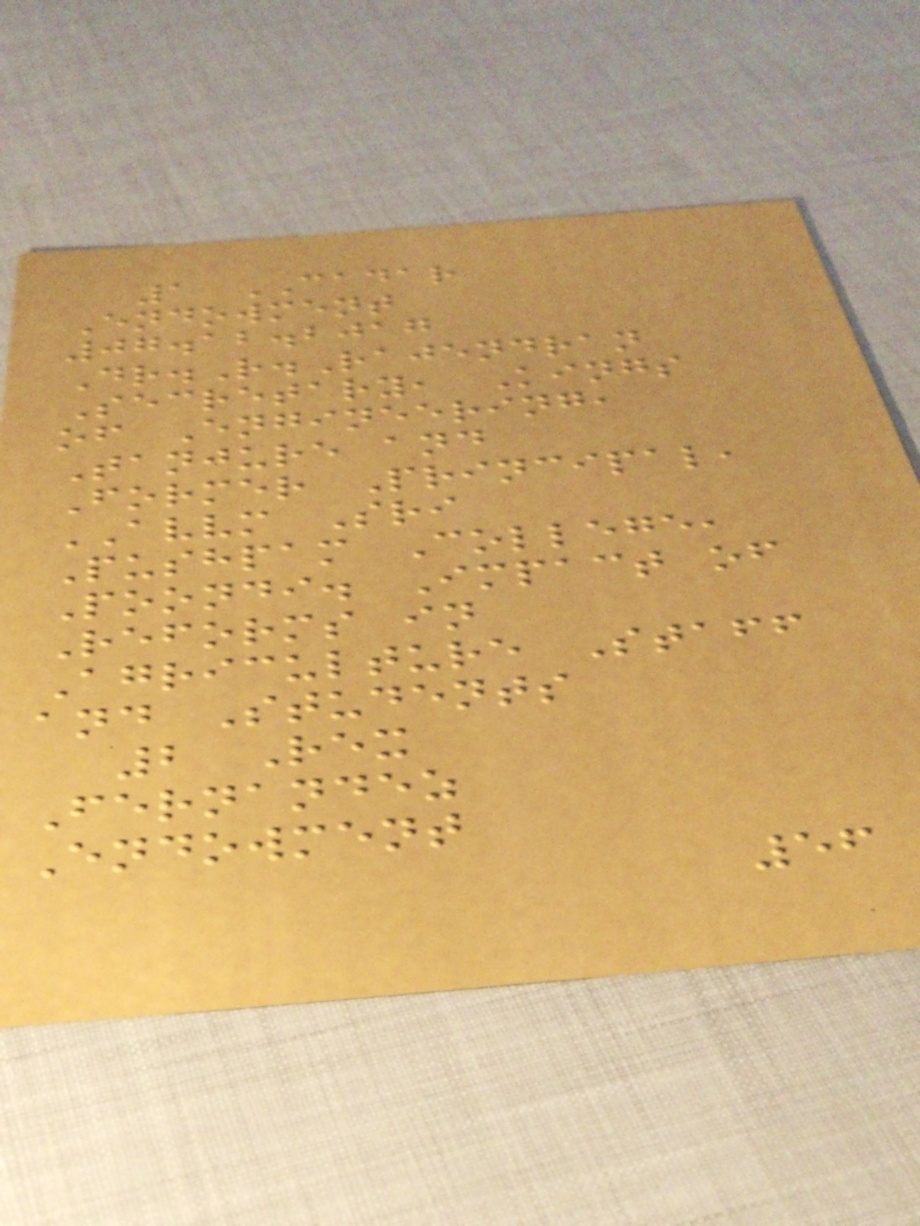1 CADAR
Endowment
07.12.2017
Dr.R.Rajendran
Secretary, Kings
of Engineering,
Tanjure and
Former Principal,
AVVM Sri
Pushpam College,
Poondi. Impact of
Reforms in
Agriculture Staff
and Students
2 Rex
Fernandez
Endowment
56
